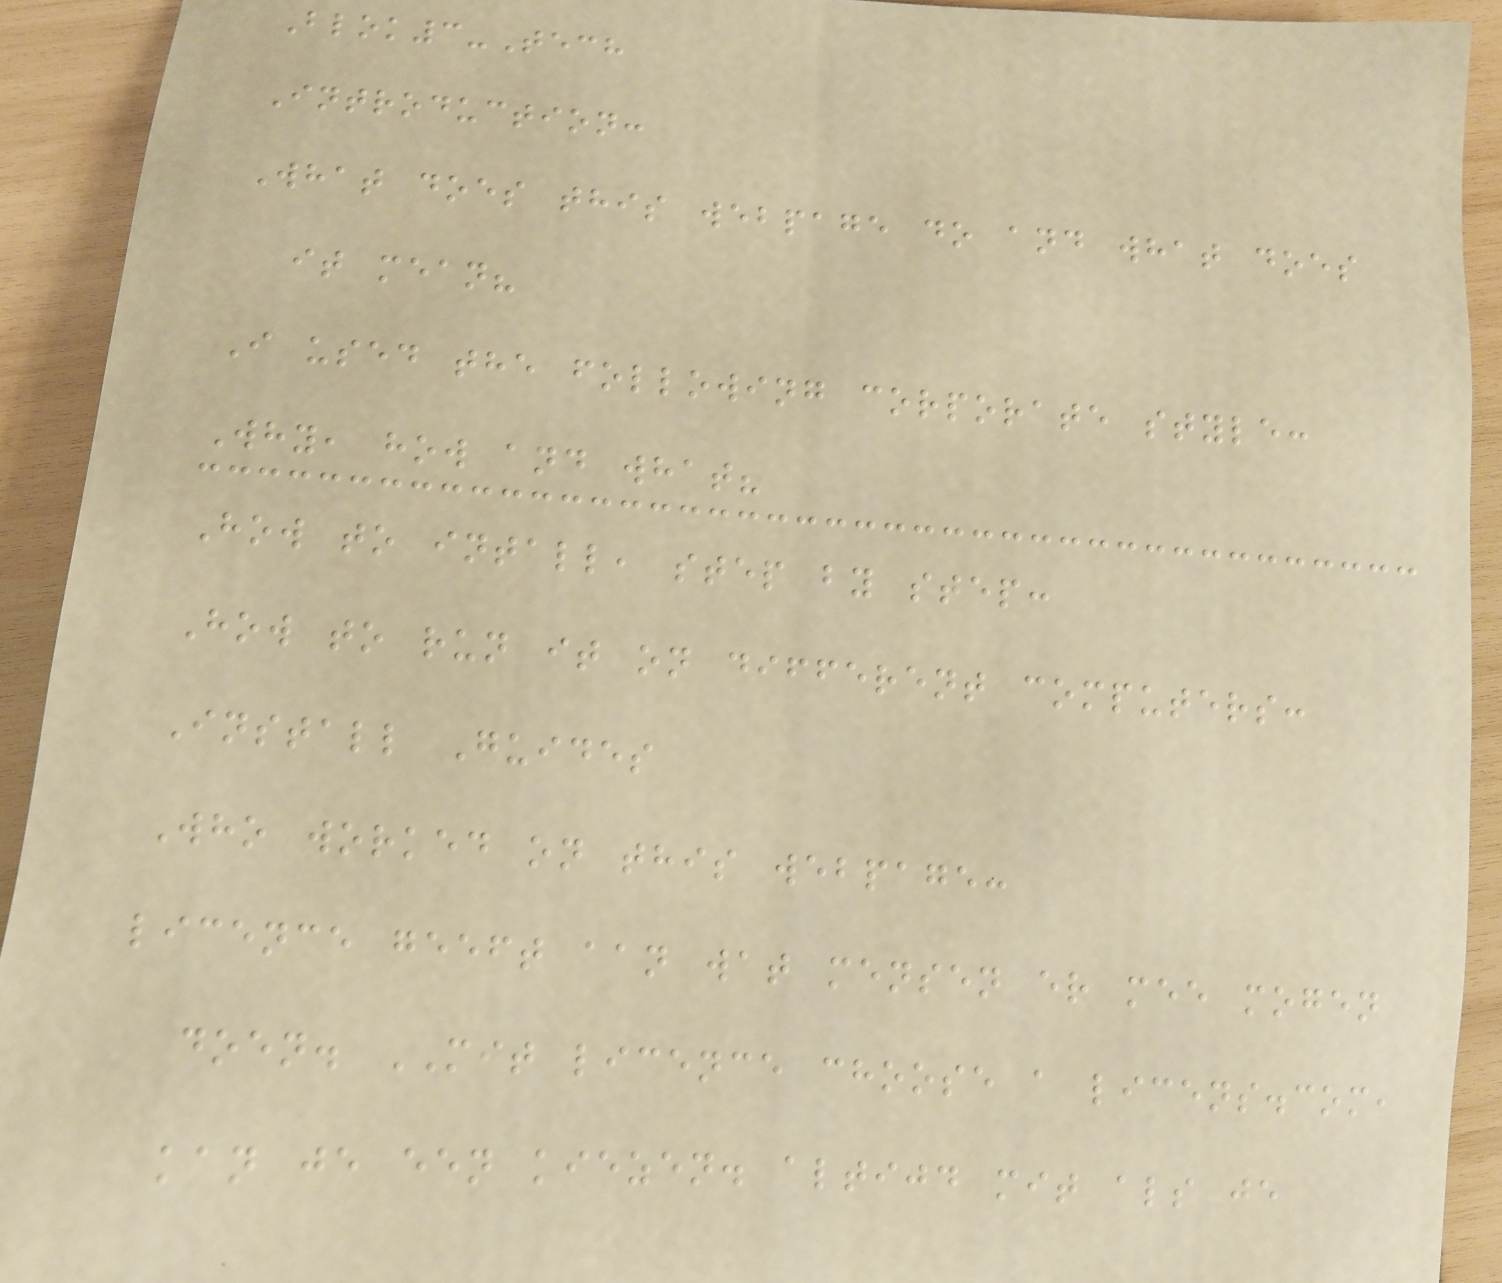Blok3-Tech
Introduction:
What does this webpage do and what does
it mean?
I used the following corporate style:
Why, how and what?
How to intall, step by step:
How to run it on different computers:
Install Guides
Who worked on this webpage:
licence geeft aan wat mensen er mee mogen
doen. MIT licence choose a licens.com,
kan je een kiezen. altijd mit als je
